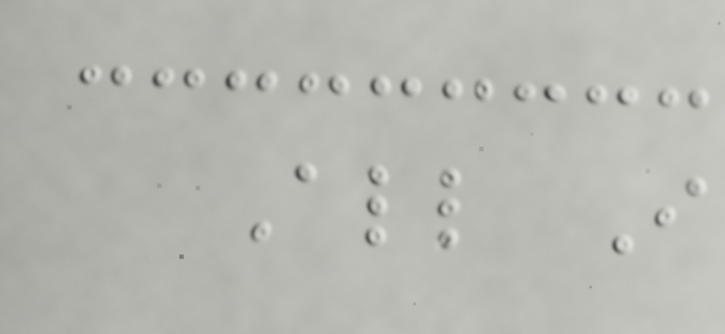All I
